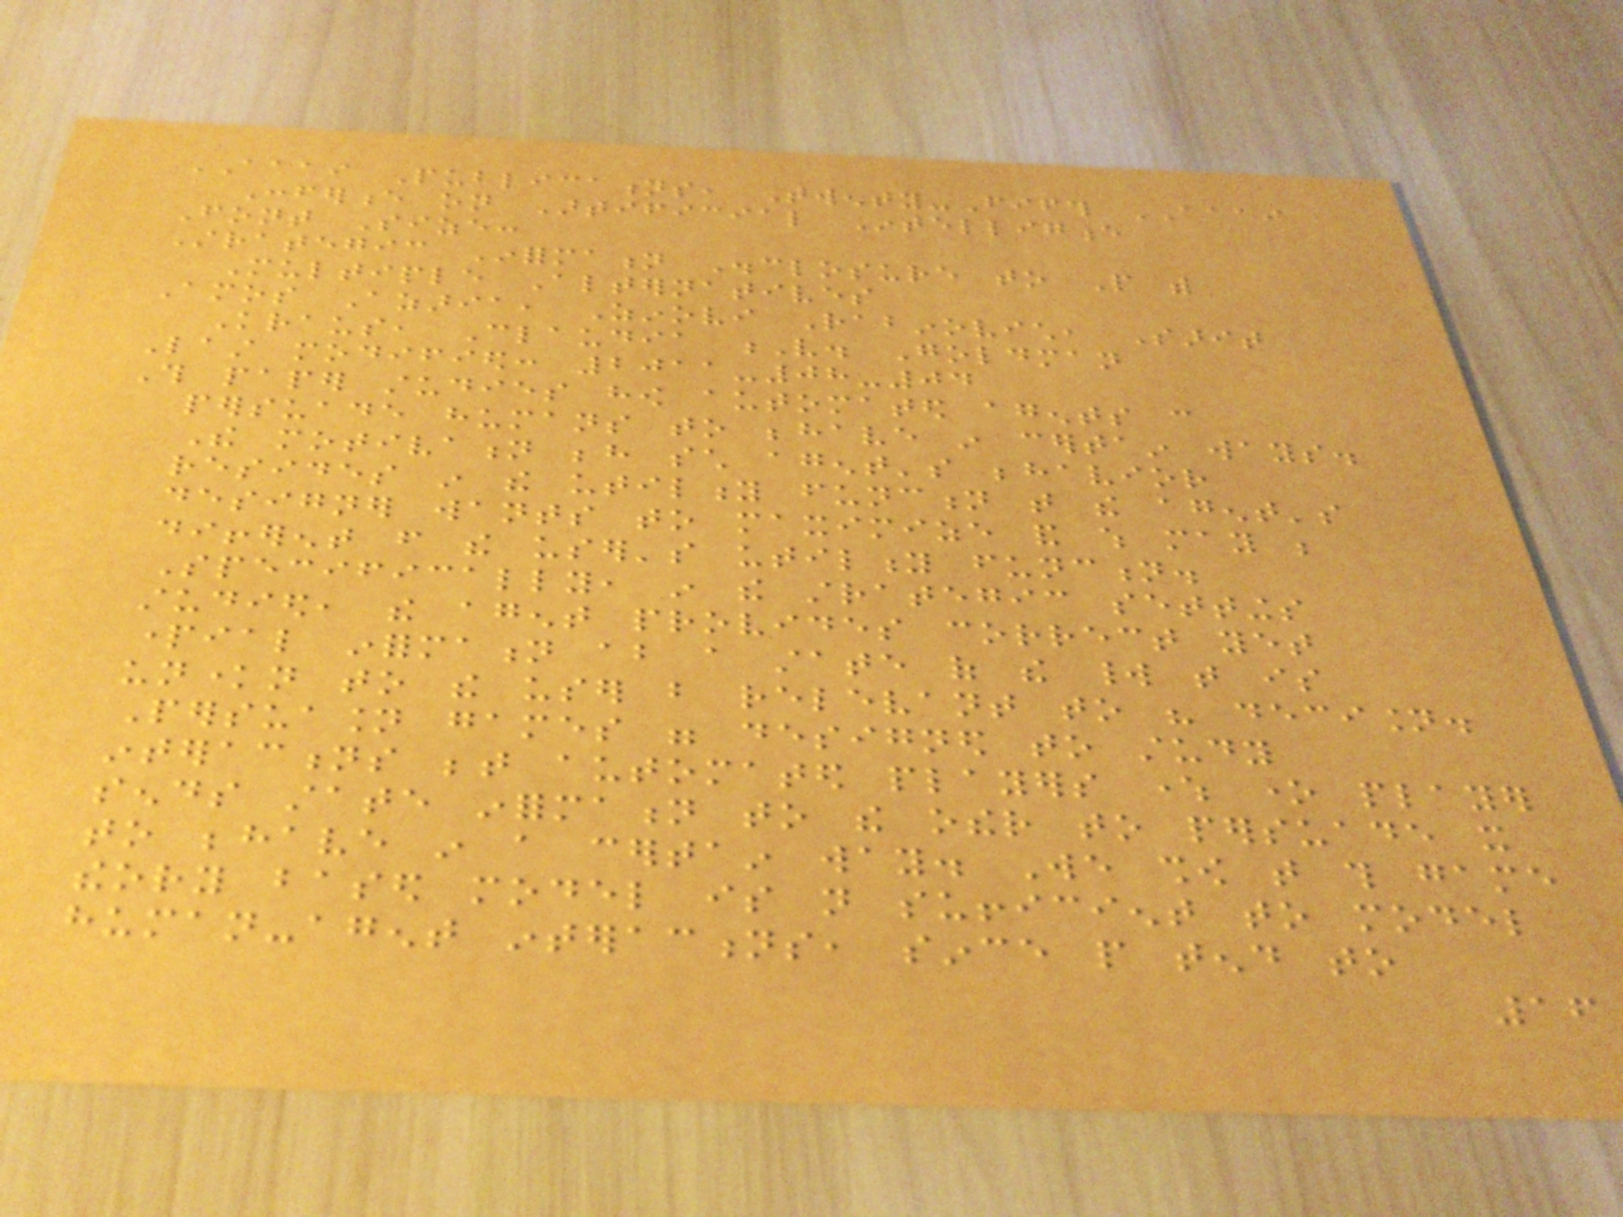AAAI Publications, Twenty-Fifth AAAI
Conference on Artificial Intelligence
Font Size:
Strategic Information Disclosure to People with
Multiple Alternatives
Amos Azaria, Zinovi Rabinovich, Sarit
Kraus, Claudia V. Goldman
Last modified: 2011-08-04
This paper studies how automated agents can
persuade humans to behave in certain ways.
The motivation behind such agent's behavior
resides in the utility function that the agent's
designer wants to maximize and which may be
different from the user's utility function.
Specifically, in the strategic settings
studied, the agent provides correct yet
partial information about a state of the world that is
unknown to the user but relevant to his decision.
Persuasion games were designed to study
interactions between automated players where one player
sends state information to the other to persuade it
to behave in a certain way. We show that this game
theory based model is not sufficient to model
human-agent interactions, since people tend to
16
